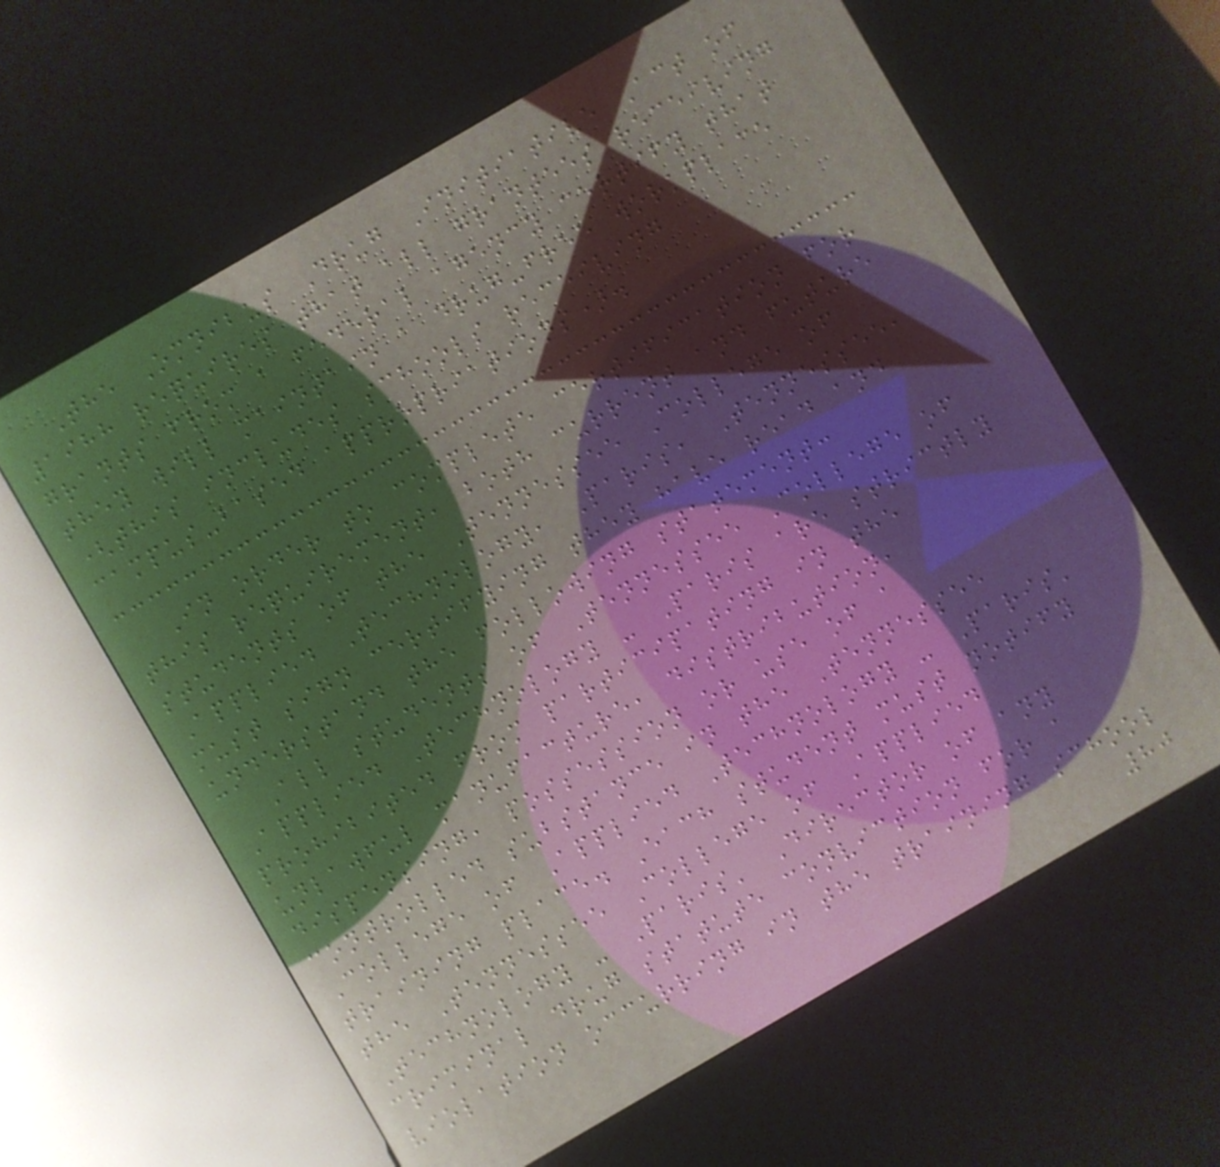The Omnibus Drug Initiative Act of
1988 requires that all grantees receiving
grants from a federal agency certify that
they will maintain a drug-free workplace
(this includes schools receiving
campus-based appropriations).
In order to complete certification for
this requirement, both current and future
students of the Tennessee College of
Applied Technology, Paris, Tennessee,
must sign certifying they have read and
understand the following statement:
All students of Tennessee College of
Applied Technology - Paris are strictly
prohibited from participating in the
unlawful manufacture, distribution,
dispensing, possession or use of a
controlled substance in the Tennessee
College of Applied Technology - Paris'
training place. Each student must notify
the Tennessee College of Applied
Technology - Paris' Director of any
criminal drug statute conviction for a
violation occurring in the training school
80
